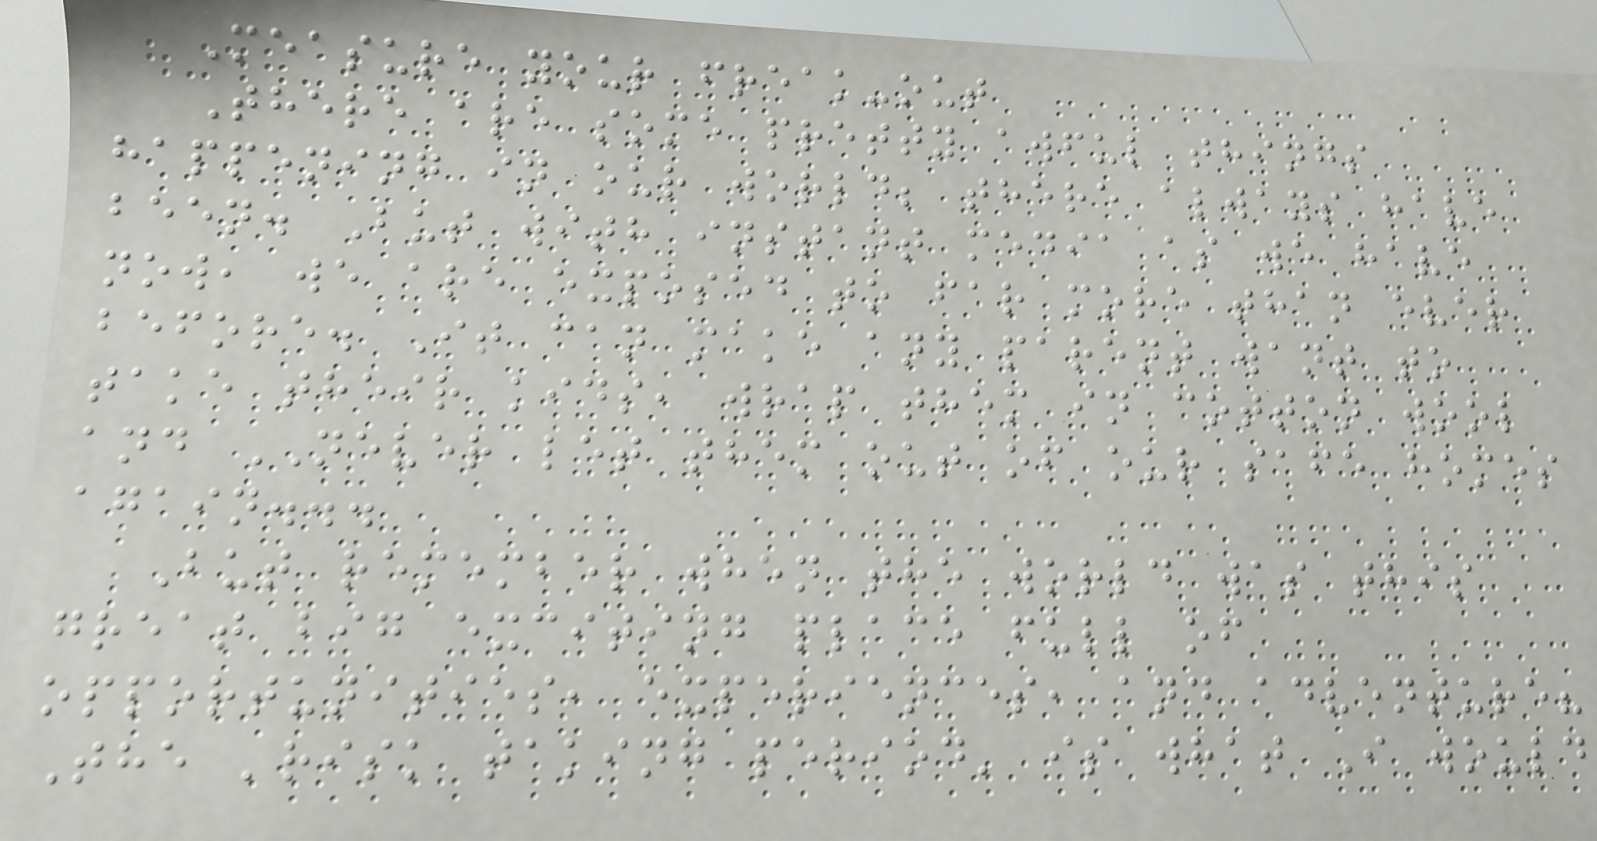Measure your freak-out
There are some pretty awful things
happening in our world; there always have
been. But with instant media as we have
now, we are exposed to far more than ever
before. It can make any parent want to
take their kids, wrap them in cotton wool
and NEVER let them out of our safe homes
again...
But remember when the world was this
great big exciting place full of
opportunities, experiences, and adventure?
The 'risk taking period' is what I would
